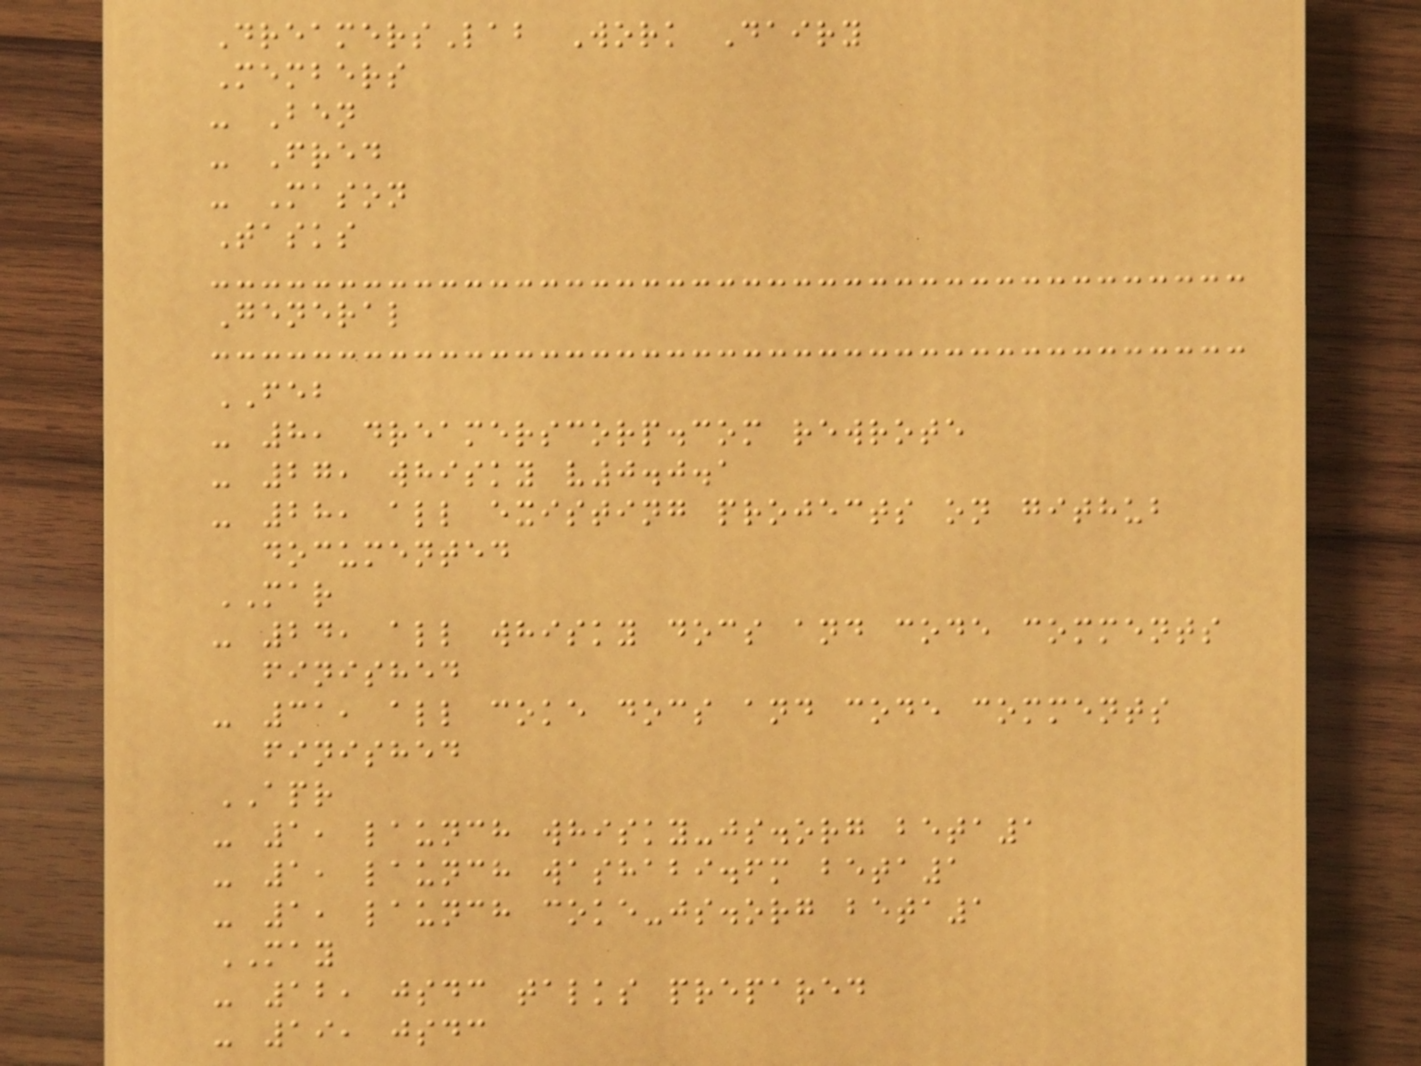DreamersLab Work Dairy
Members
- Ben
- Fred
- Mason
Tasks
General
FEB
- 8, dreamerscorp.com rewrote
- 27, whisky v0.0.1
- 28, all existing projects on github
documented
MAR
- 24, all whisky docs and code comments
finished
- 31, all coke docs and code comments
finished
APR
- 1, launch whisky-js.org beta1
- 1, launch washabi.fm beta1
- 1, launch coke-js.org beta1
MAY
- 12, jsdc talks prepared
- 19, jsdc
